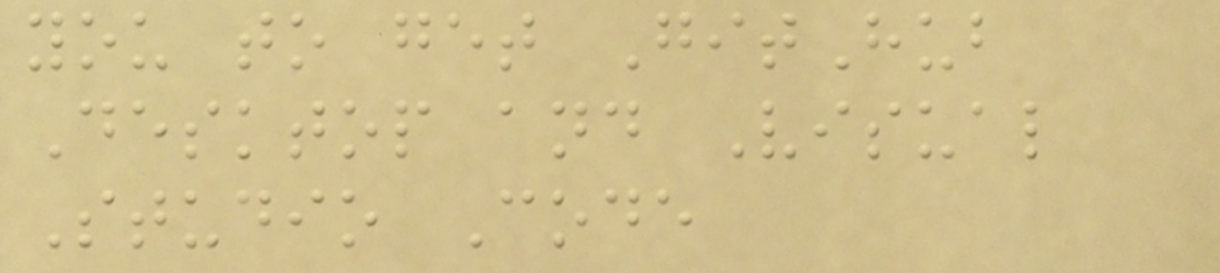you to get GitHub
Desktop and Visual
Studio Code
